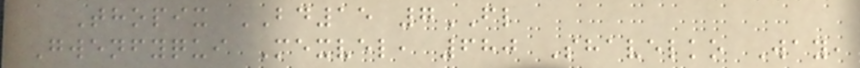Thopix BD15 7FL
Gwenfyqui Mexvel, 680 Shavelko Way,
